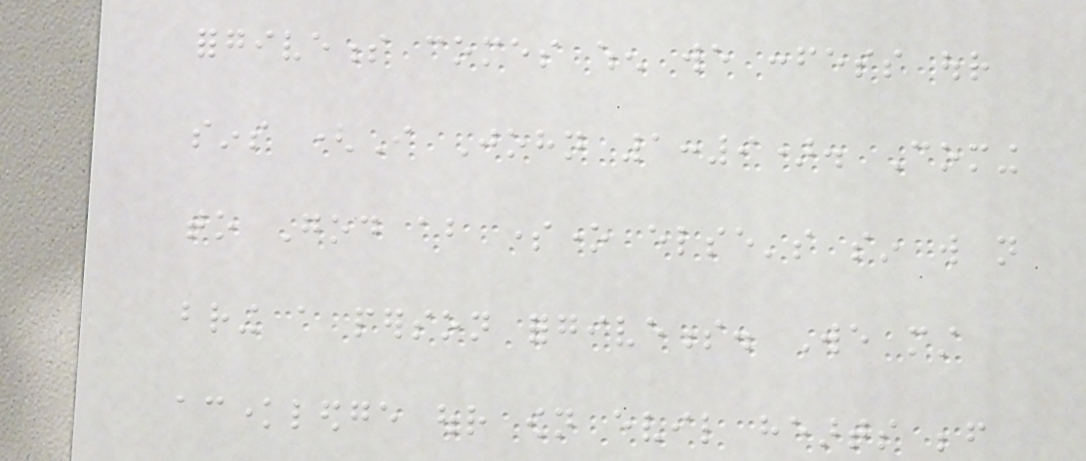forgiveness comes when we confess our
sins (I John 1:9). Coming
to God about someone else's sin will not
bring a person forgiveness. We must
acknowledge our own evil hearts before
